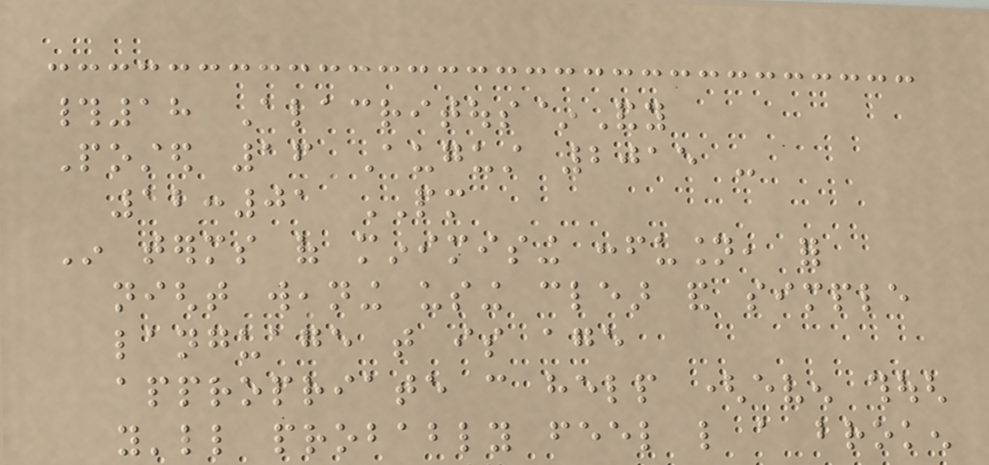#18 Alacritous~Andy
Posted 16 August 2015 -
12:01 PM
In terms of minimising confusion, for
night weaning using clear and simple
language that is age
appropriate can help (even though
you'll probably feel like a broken
